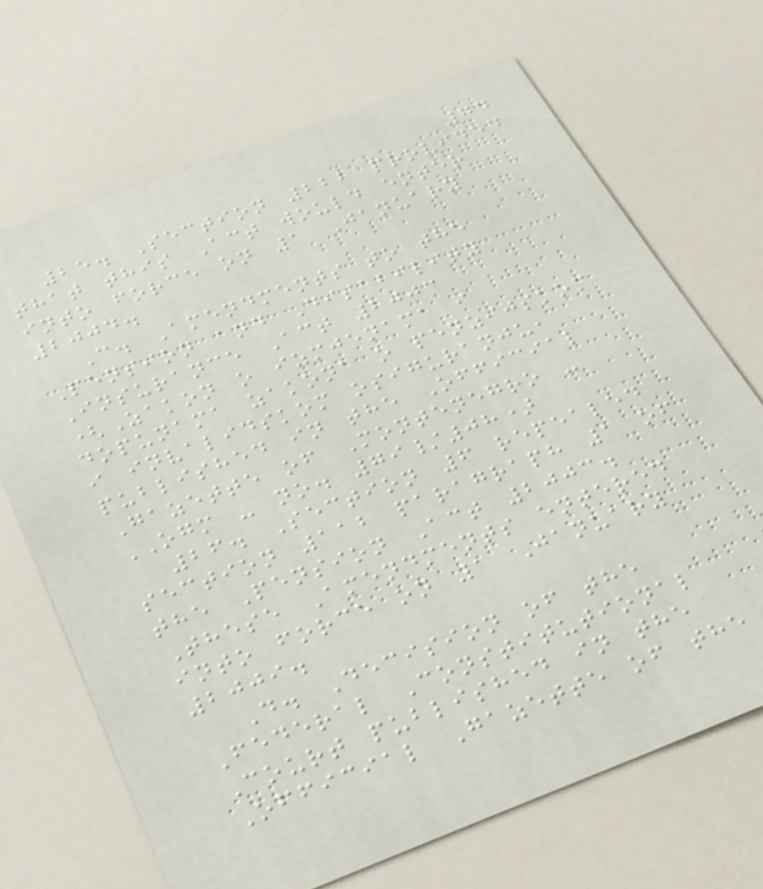74
25. Section 222 provided
that this Act would enter
into force on 1 January
2004.
C. Amendments to the
Pension and Disability
Insurance Act 2003
(Zakon o izmjenama i
dopunama zakona o penzijskom
i invalidskom osiguranju,
published in the Official
Gazette of Montenegro -
OGM - no. 79/08)
26. Section 6 repealed
section 112 paragraph 1 of
the Pension Act 2003.
These Amendments entered
into force on 1 January
2009.
D. Decision of the
Federal Constitutional
Court published in the
Official Gazette of the
